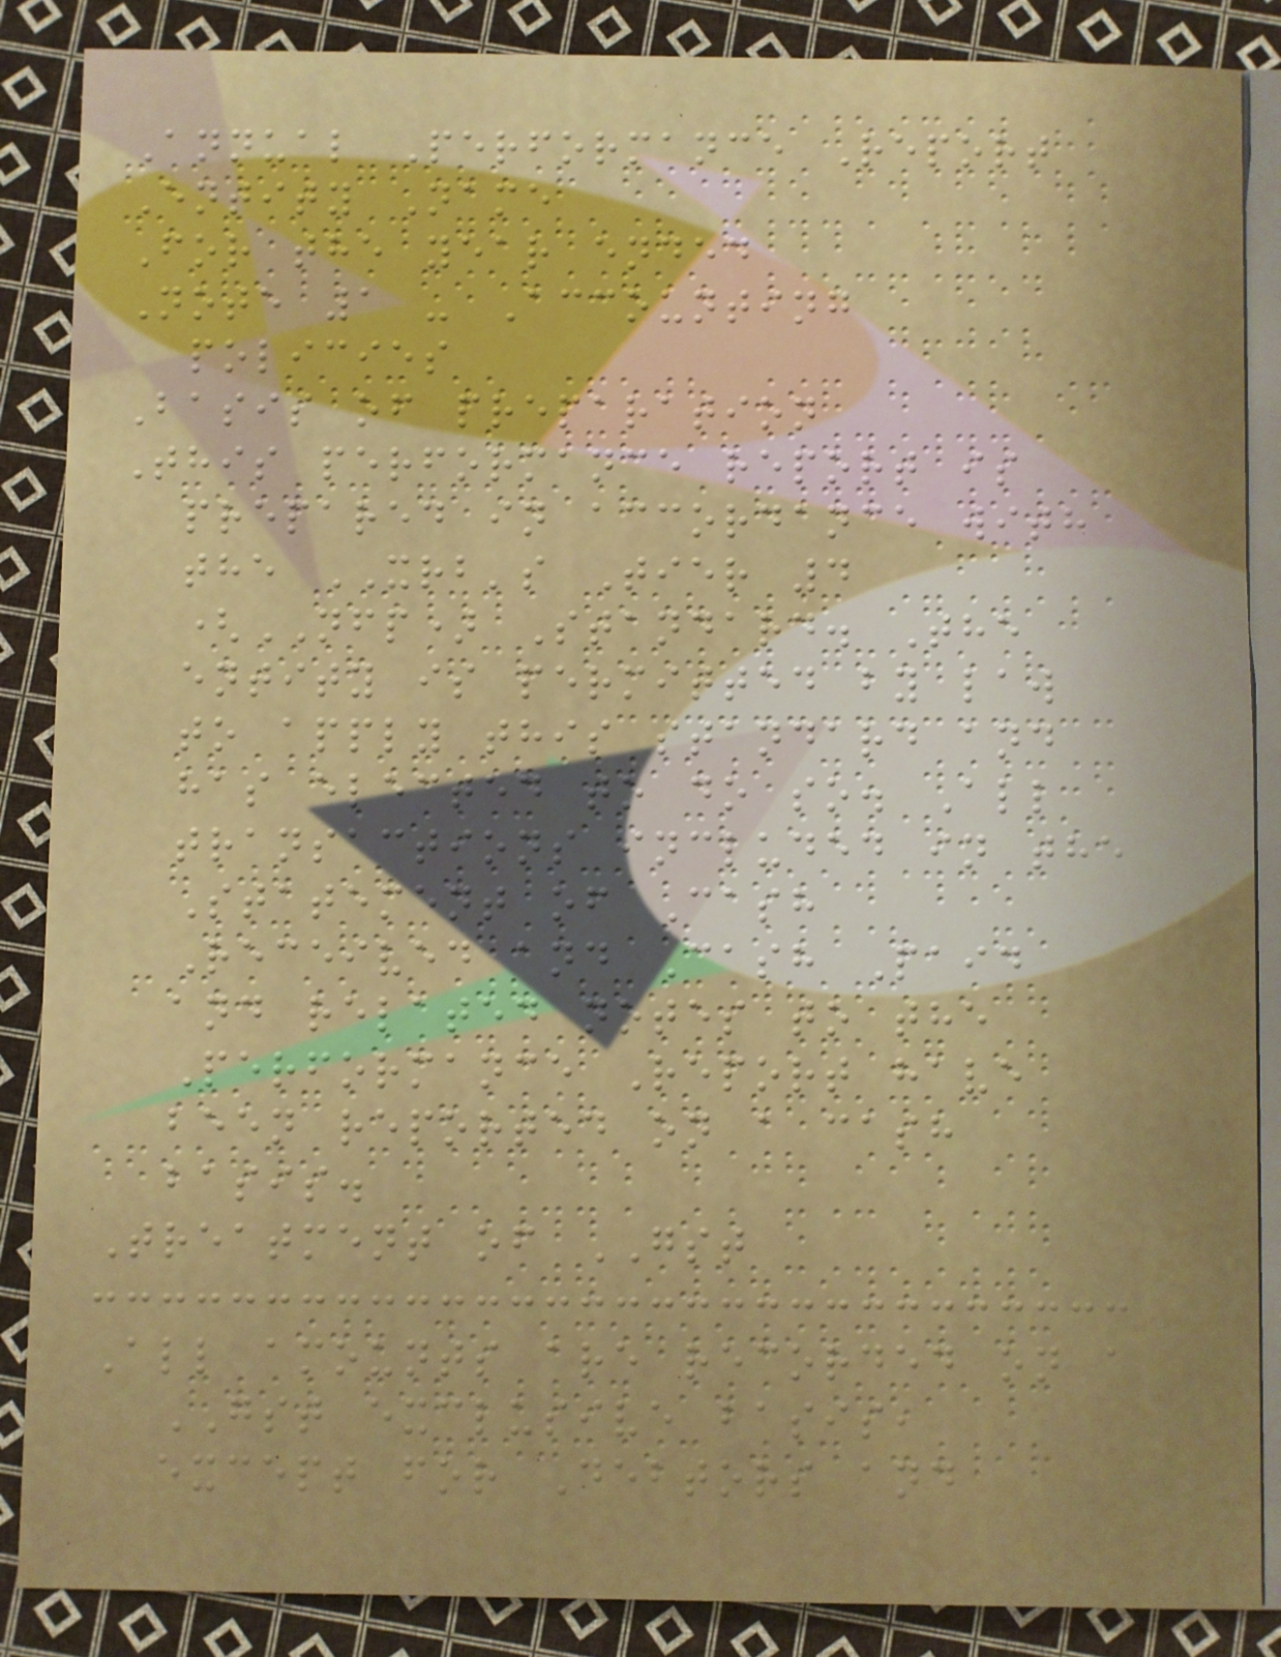Annual Performance Report
Entity Name
For the year ended
Note 1 - Accounting
policies
Basis of preparation
This performance report is
prepared in accordance with
the XRB's Tier 4
(NFP) Standard. The
entity is permitted by law
to apply this standard and
has elected to do so. All
transactions included in the
Statement of Cash
Received and Cash Paid
and related notes to the
Performance Report have
been reported on a cash
basis.
Treatment of GST
All amounts are recorded on a
GST exclusive basis,
except for Debtors and
